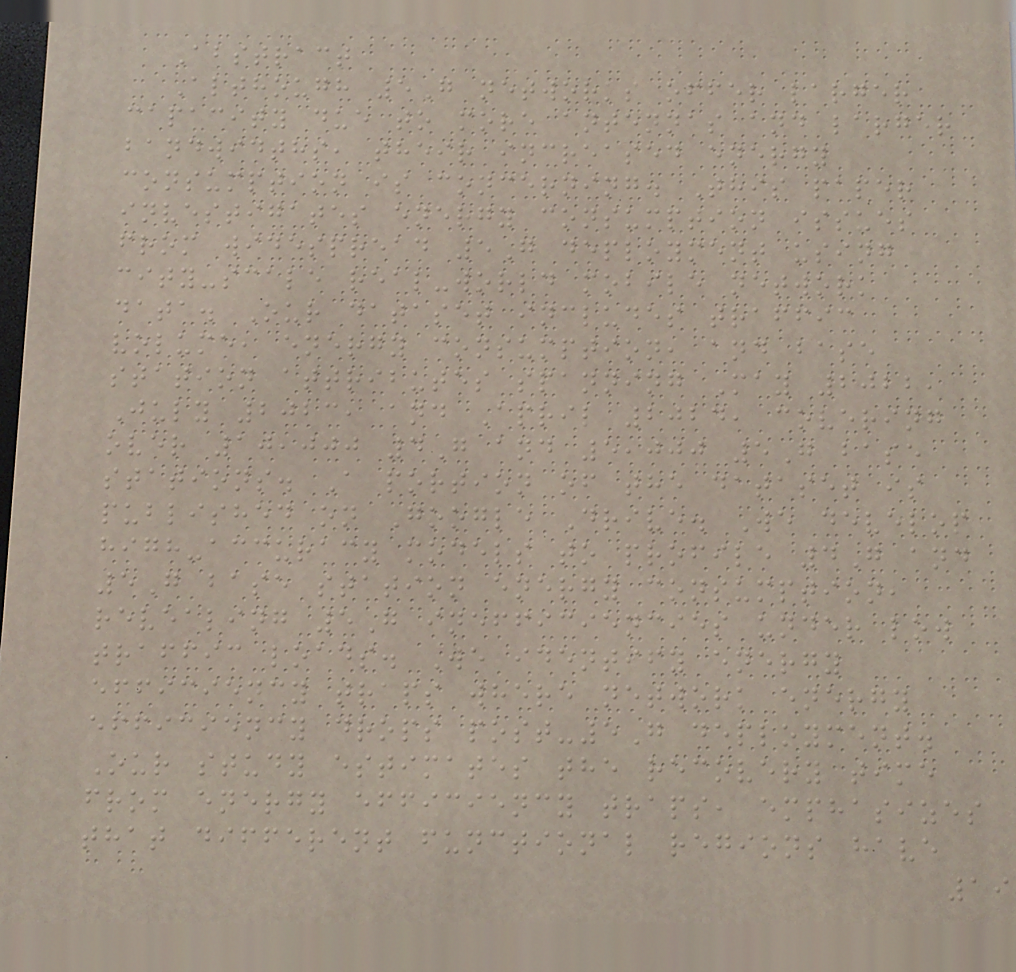Abstract
Although 5G networks offer larger
capacity due to more antennas and larger
bandwidths, their increased energy
consumption is concerning. This paper
investigates energy consumption issues
from widespread 5G deployment using
city-scale real-world mobile network
data. Our dataset includes traffic
volume, energy consumption, and base
station attributes spanning May 2022,
July 2023, and April 2024, covering
over 10,000 4G and 5,000 5G base
stations. A portion of the dataset is
published on Google Drive. We develop
high-accuracy models to profile 4G and
5G base station energy consumption,
revealing 5G inefficiencies under low
traffic loads. We identify energy
efficiency traps where network energy
efficiency drops post-5G deployment.
Our study estimates the recovery time
from energy efficiency traps, emphasizes
that different functional regions have
19
